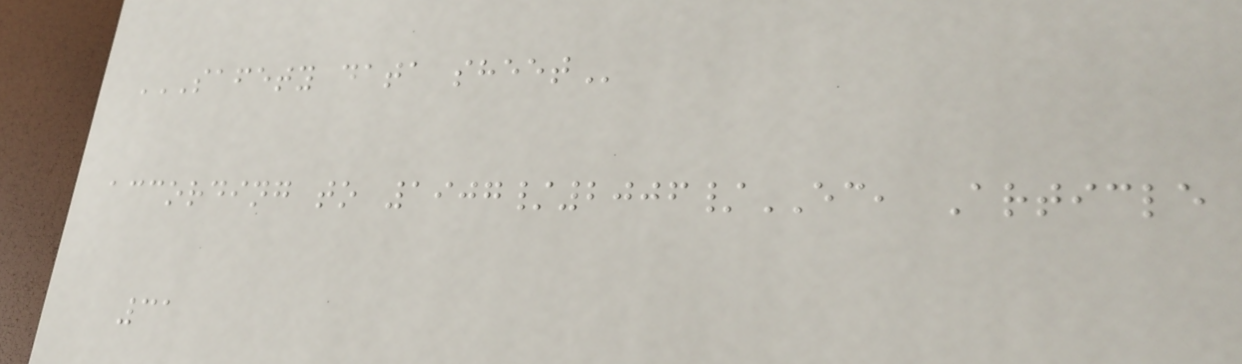SAFETY DATA SHEET
according to 1907/2006/EC, Article
31
